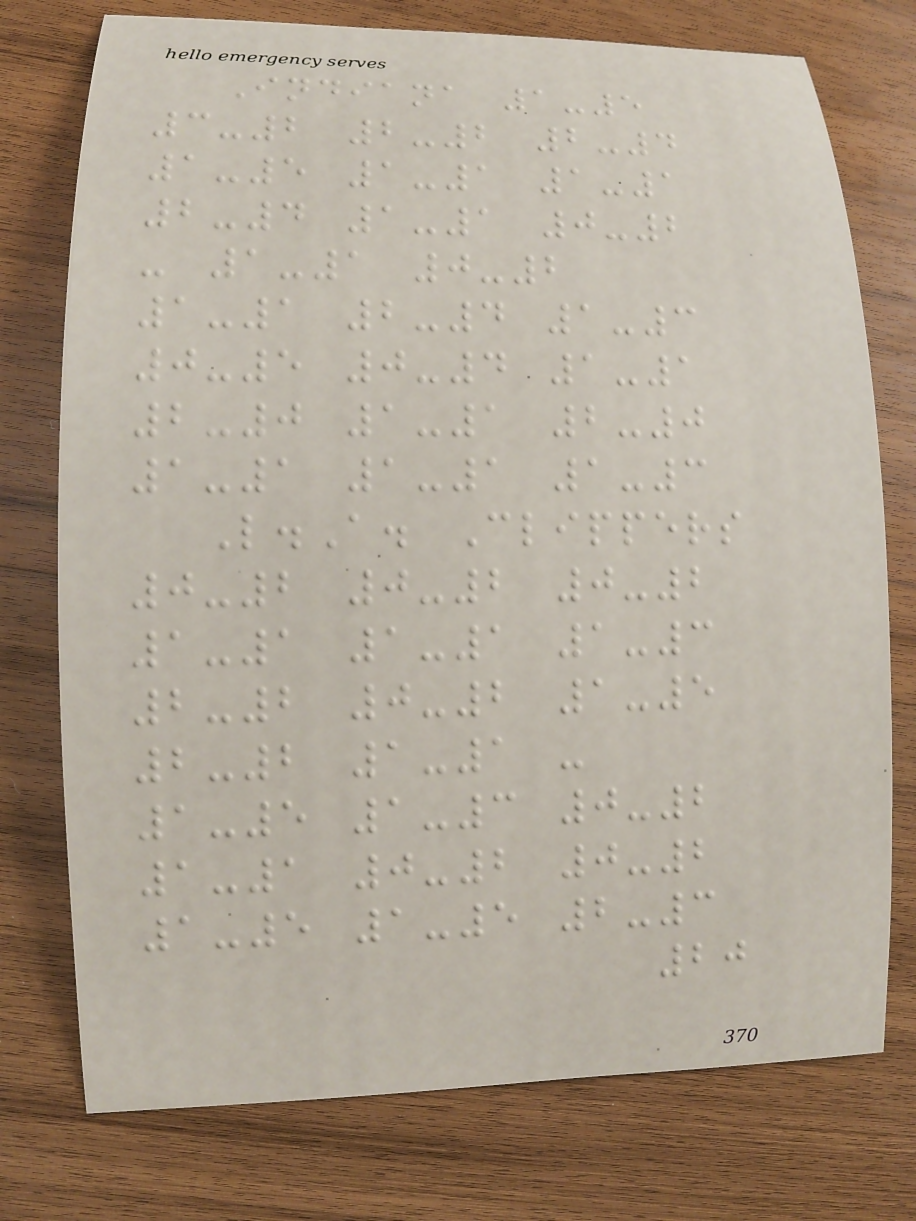Indiana 1-5
3-2 2-2 2-4
1-5 1-1 1-1
2-4 1-1 0-2
- 1-1 0-2
1-1 2-4 1-3
0-5 0-4 1-1
2-0 1-1 2-0
1-1 1-1 1-3
L.A. Clippers
0-2 0-2 0-2
1-1 1-1 1-3
2-2 0-2 1-5
2-2 1-1 -
1-5 1-3 0-2
1-1 0-2 0-2
1-5 1-5 2-3
20
